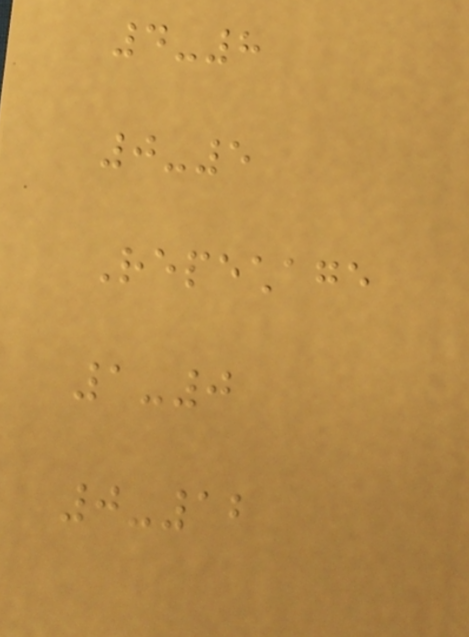4-8
0-5
Repechage
1-0
0-12
